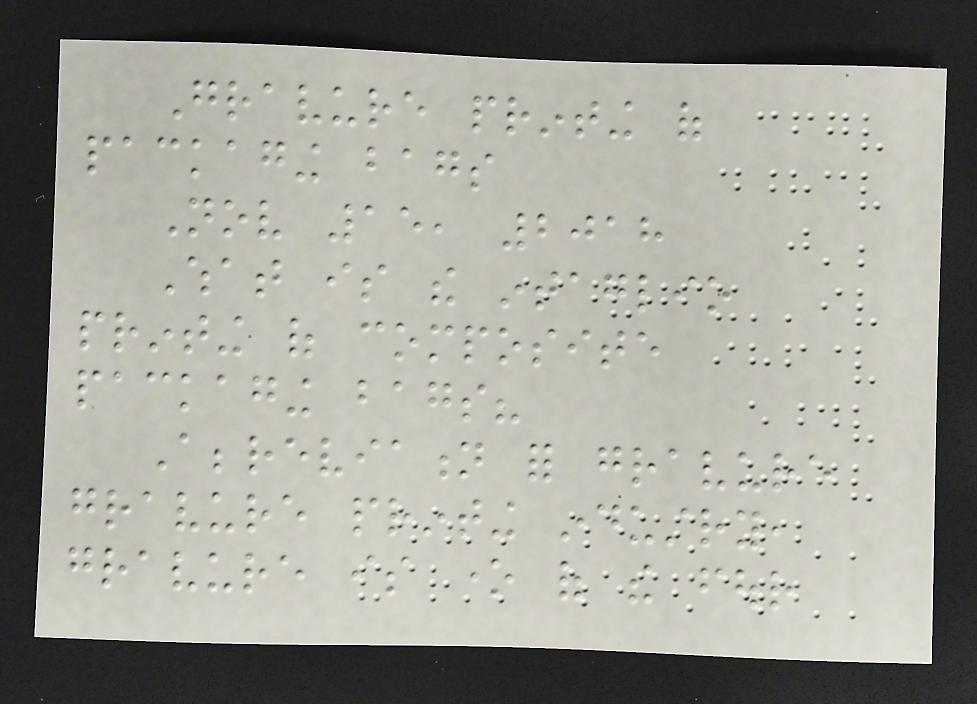Gravure printing of
packaging bags
Nov 15, 2018
What is the intaglio
printing of composite
packaging bags?
Abbreviation for gravure
gravure printing industry,
gravure is one of the four
